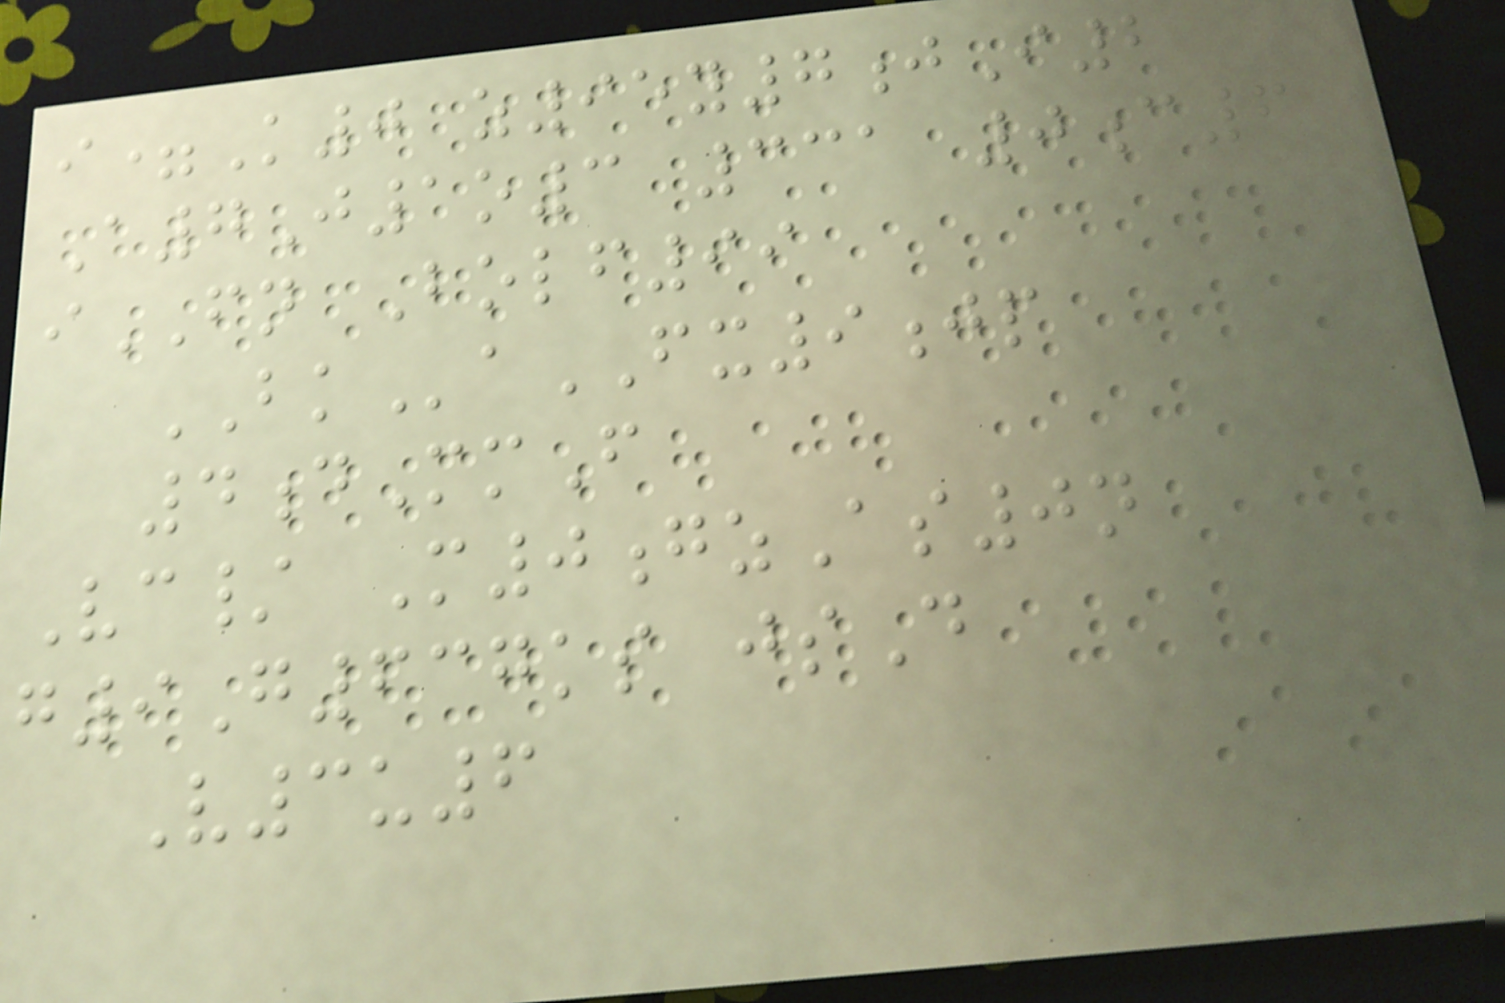i=K0 z95y7jI2
A7J1o3 331 0c6
iFN Bolf99
BKaFX9jp
4dMmF
Vc/ M0gzAs0n
g9G637ks jsD
V3u6
